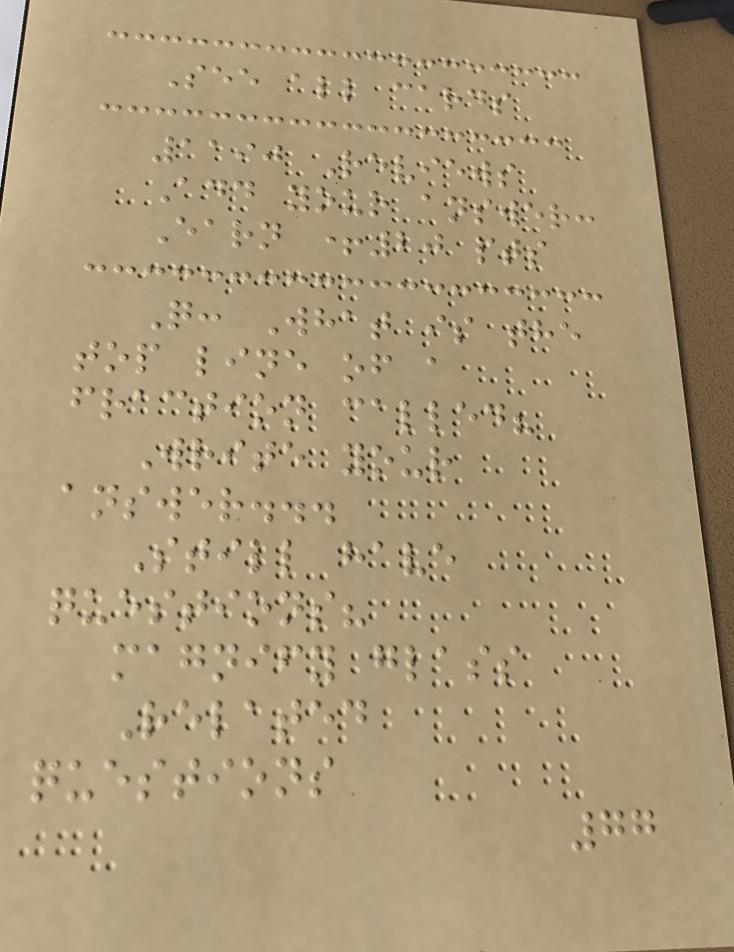See all cards
1190 Reviews
Add your answer:
Earn +20 pts
Q: What is the
top line of a
fraction called?
Write your
answer...
Still have
questions?
magnify glass
Related
questions
77
